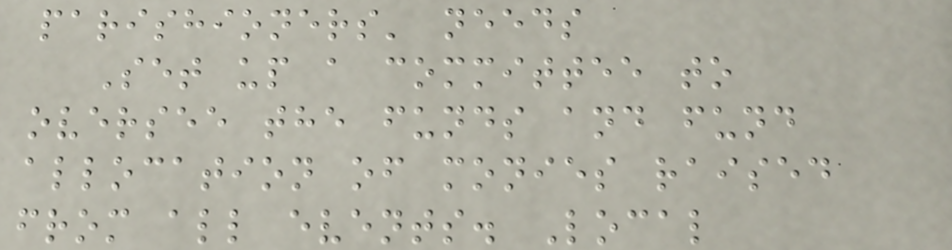parishioners' needs
Set up a committee to
oversee the funds and fund
allocation of monies raised
from all events. Local
